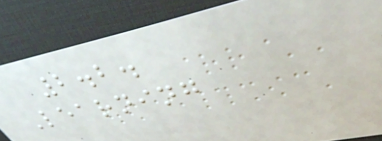2.2.
Learning
